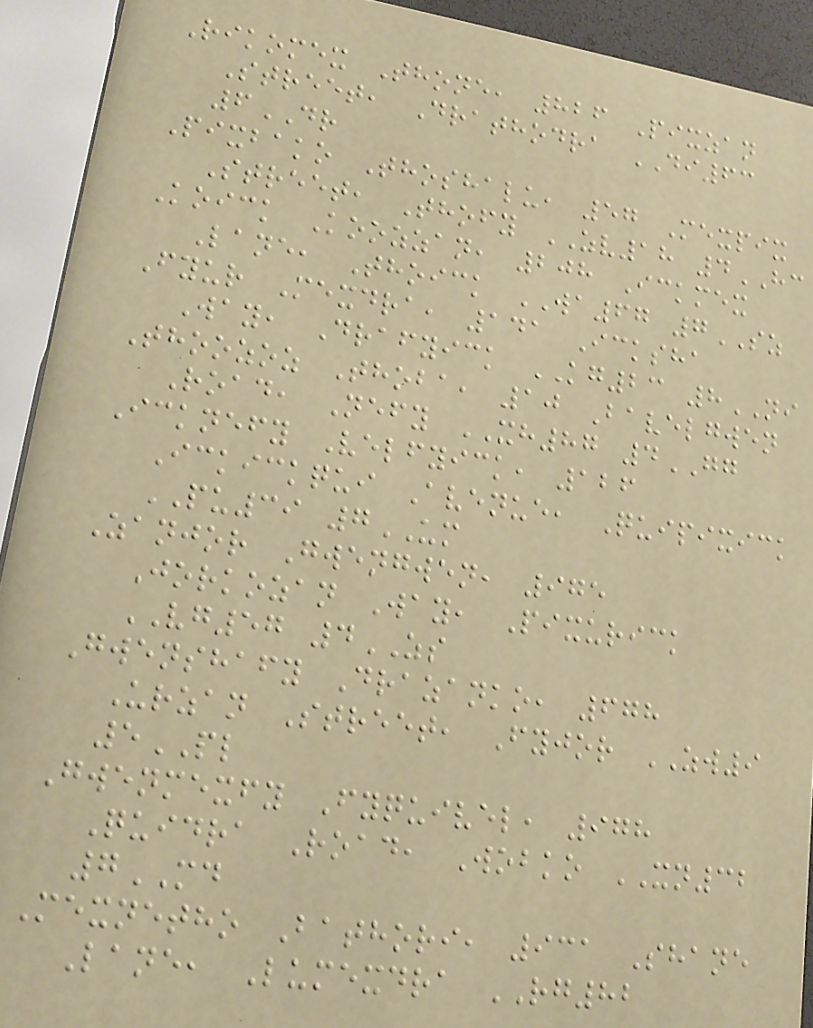Rikomex Thone, 826 Pixzan
Street, Drathodra DI63
6DR
Pixbako Thoshalu, 57 Mexpix
Street, Thofy ZV18 4HC
Koick Koozzan, 208 Ickmex
Lane, Thoick WA67 7SZ
Fyur Mexdra, 141 Icksha
Way, Drafyick KG23 8NI
Thoozoz Thoba, 10 Bavelgwen
Road, Nefy XH87 4GG
Icknefy Velfyick, 126
Ickickqui Avenue, Quipixick
PU39 7UM
Zanjor Gwengwen, 975
Jorkozan Way, Pixurick
VG57 4ZS
Gwenshafy Drazanko, 678
Urzan Street, Fyjor ZW9
5PL
Gwenmexfy Fyquivel, 978
Quidra Road, Wobko XN32
7MD
Mexnetho Bathori, 931 Shane
Lane, Lumexdra RG82
